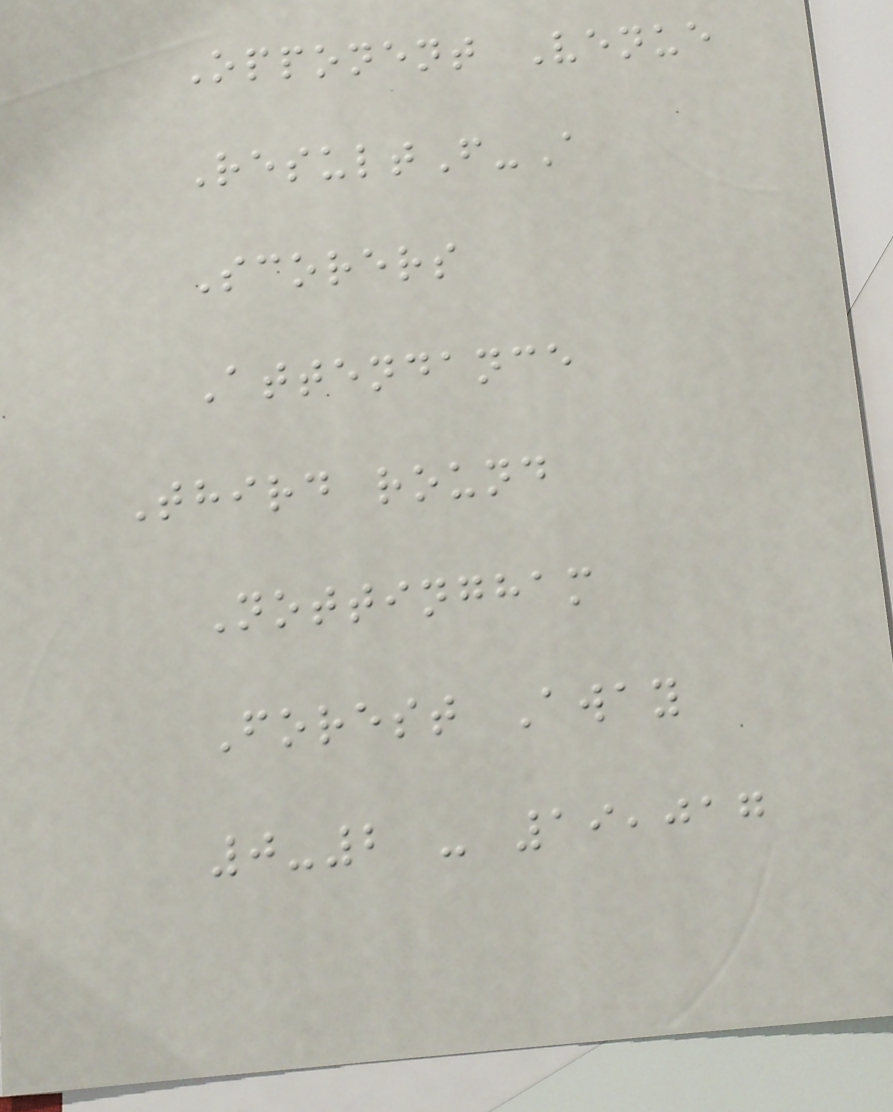Opponent Venue
ResultF-A
Scorers
Attendance
Third round
Nottingham
Forest Away
0-2 - 19,017
